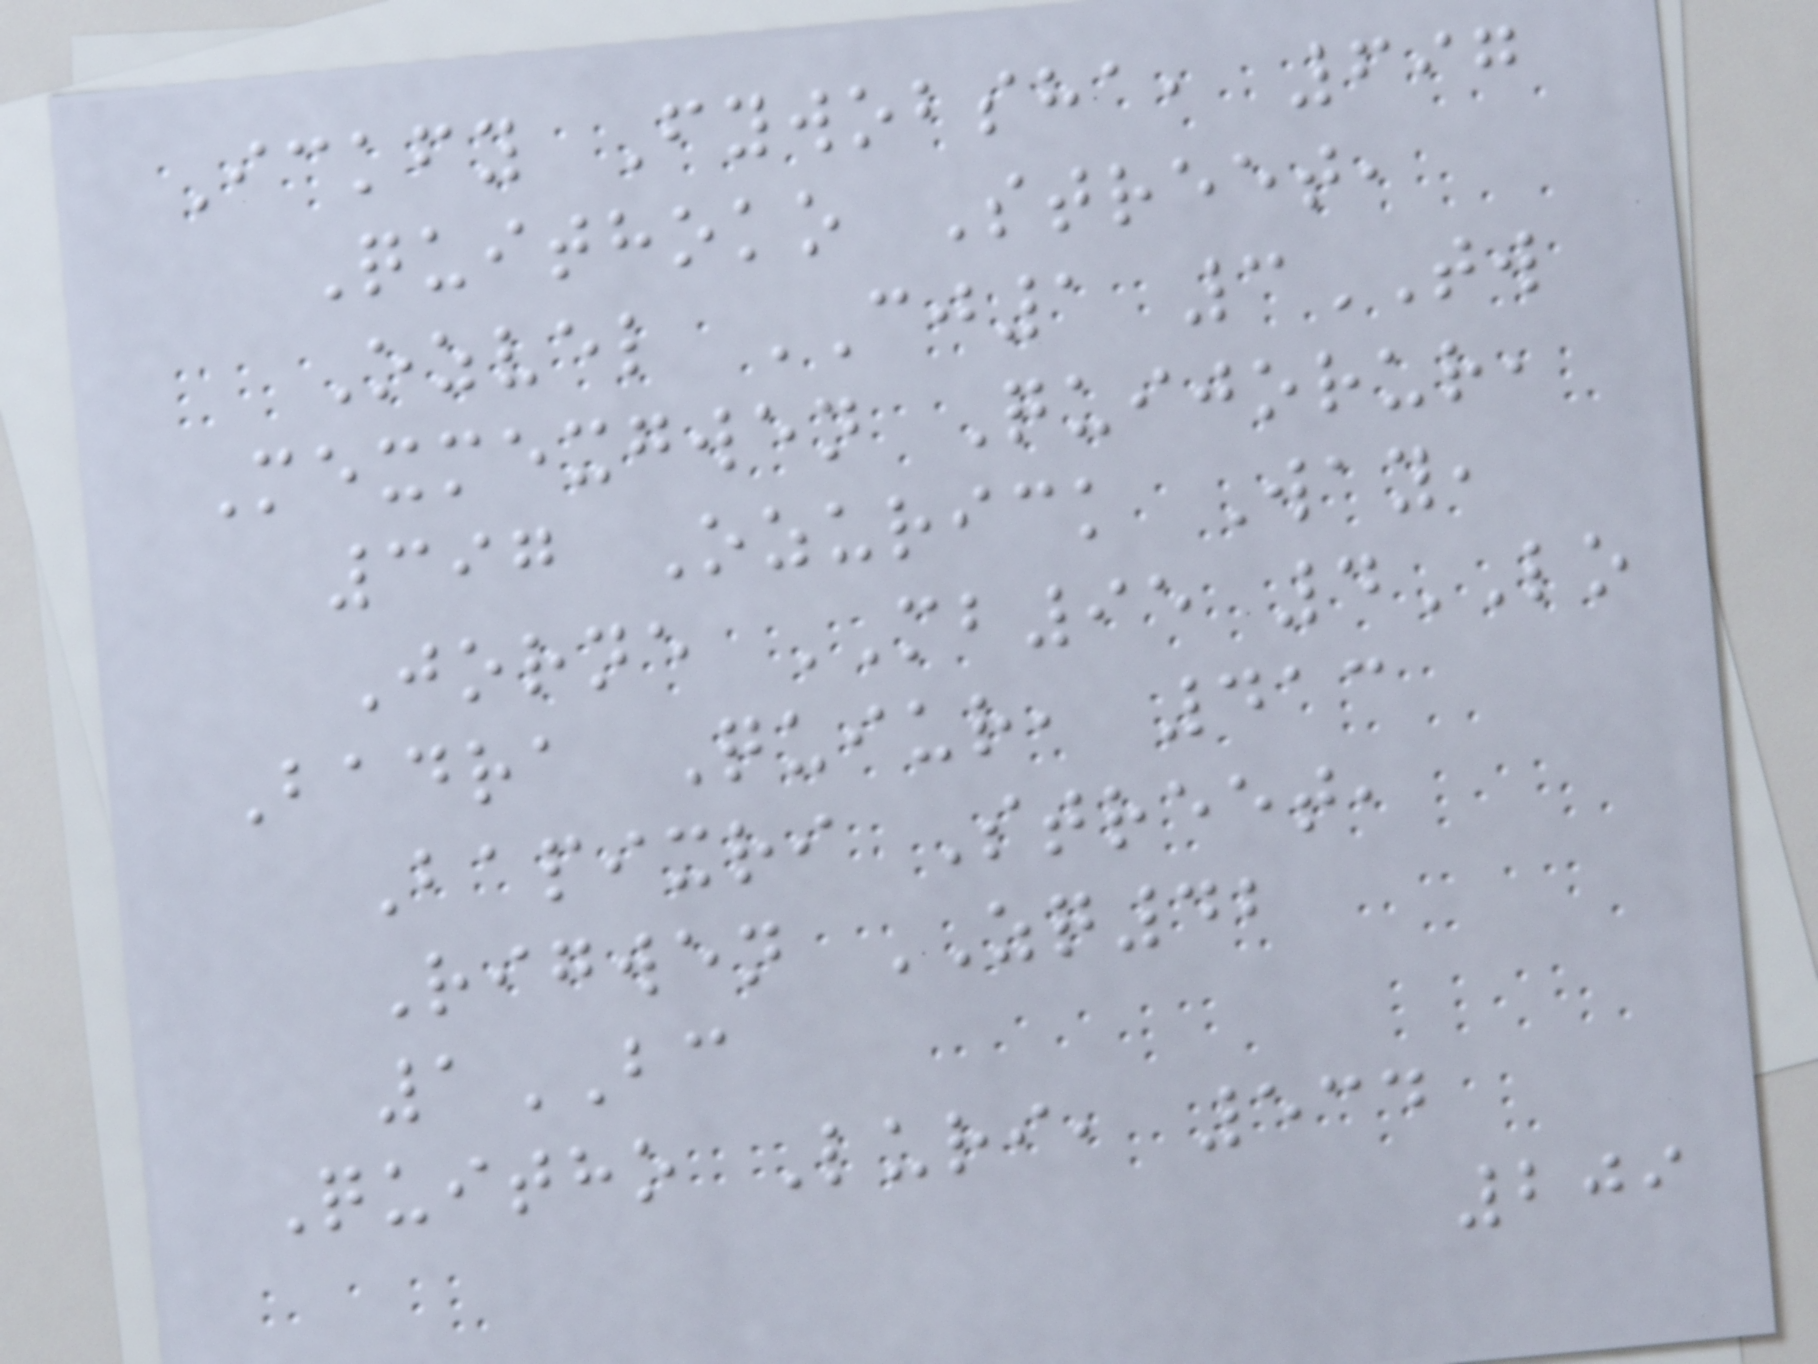Ickfy Fywobsha, 697
Quithoko Street,
Ozvel CJ1 3TW
Mexmexgwen Quijorur,
397 Ozurick Way,
Jorne MB95 4LO
Badra Quiur, 413
Bapixri Street,
Rigwen ZQ42
1BC
Quitho Luri, 534
209
